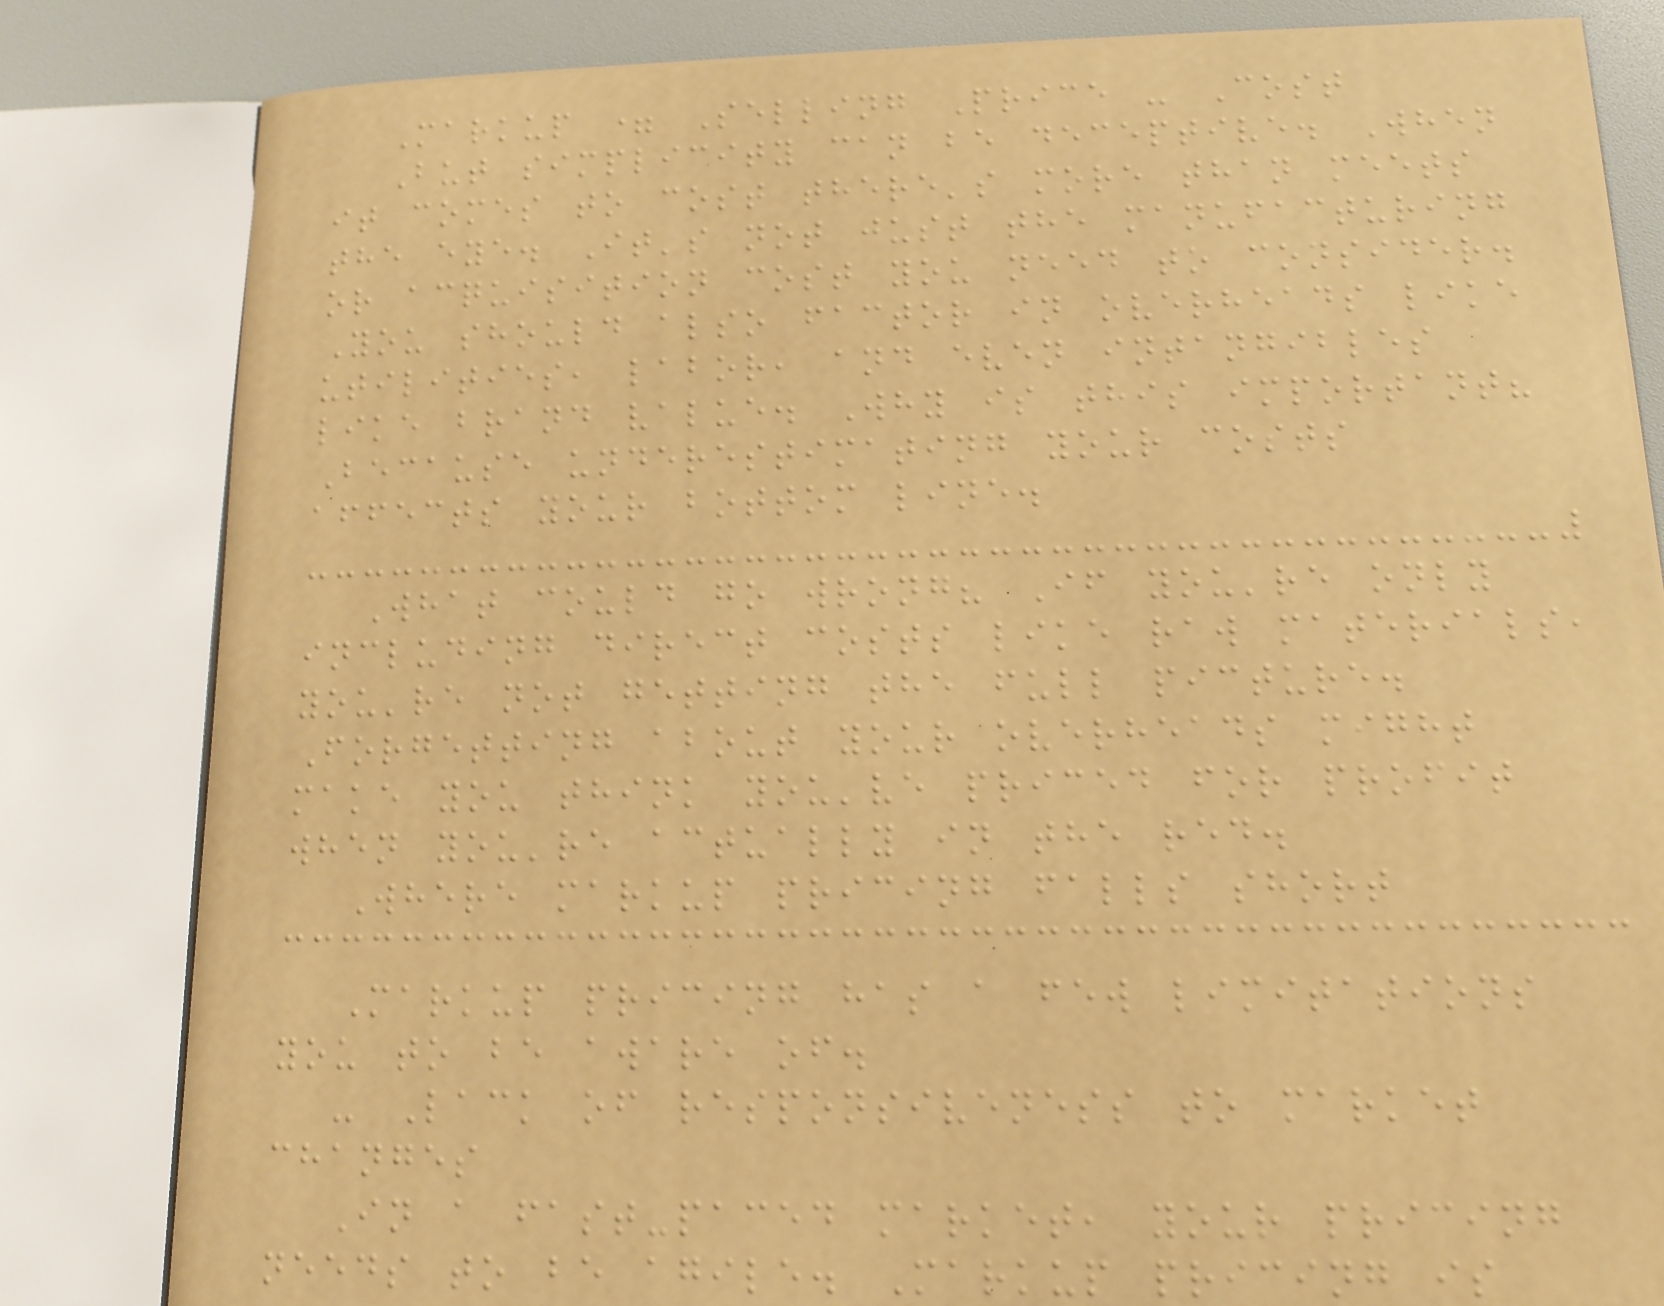Markup = Selling Price - Cost
But simplicity can be deceptive. When
it comes to cost there's more than meets
the eye. It's not just the manufacturing
or acquisition cost you need to consider.
You should also factor in overheads like
utilities, labor, and even intangibles
like brand value. Why is this important?
Because underestimating your costs
affects your bottom line.
What could go wrong? If you're only
including direct costs like raw materials,
you're not getting the full picture.
Forgetting about your overheads might
make you think you've priced for profit
when you're actually in the red.
Where markup pricing falls short
Markup pricing has a few limitations
you to be aware of.
- Lack of responsiveness to market
changes
In a fast-paced market, your pricing
needs to be agile. Markup pricing is
